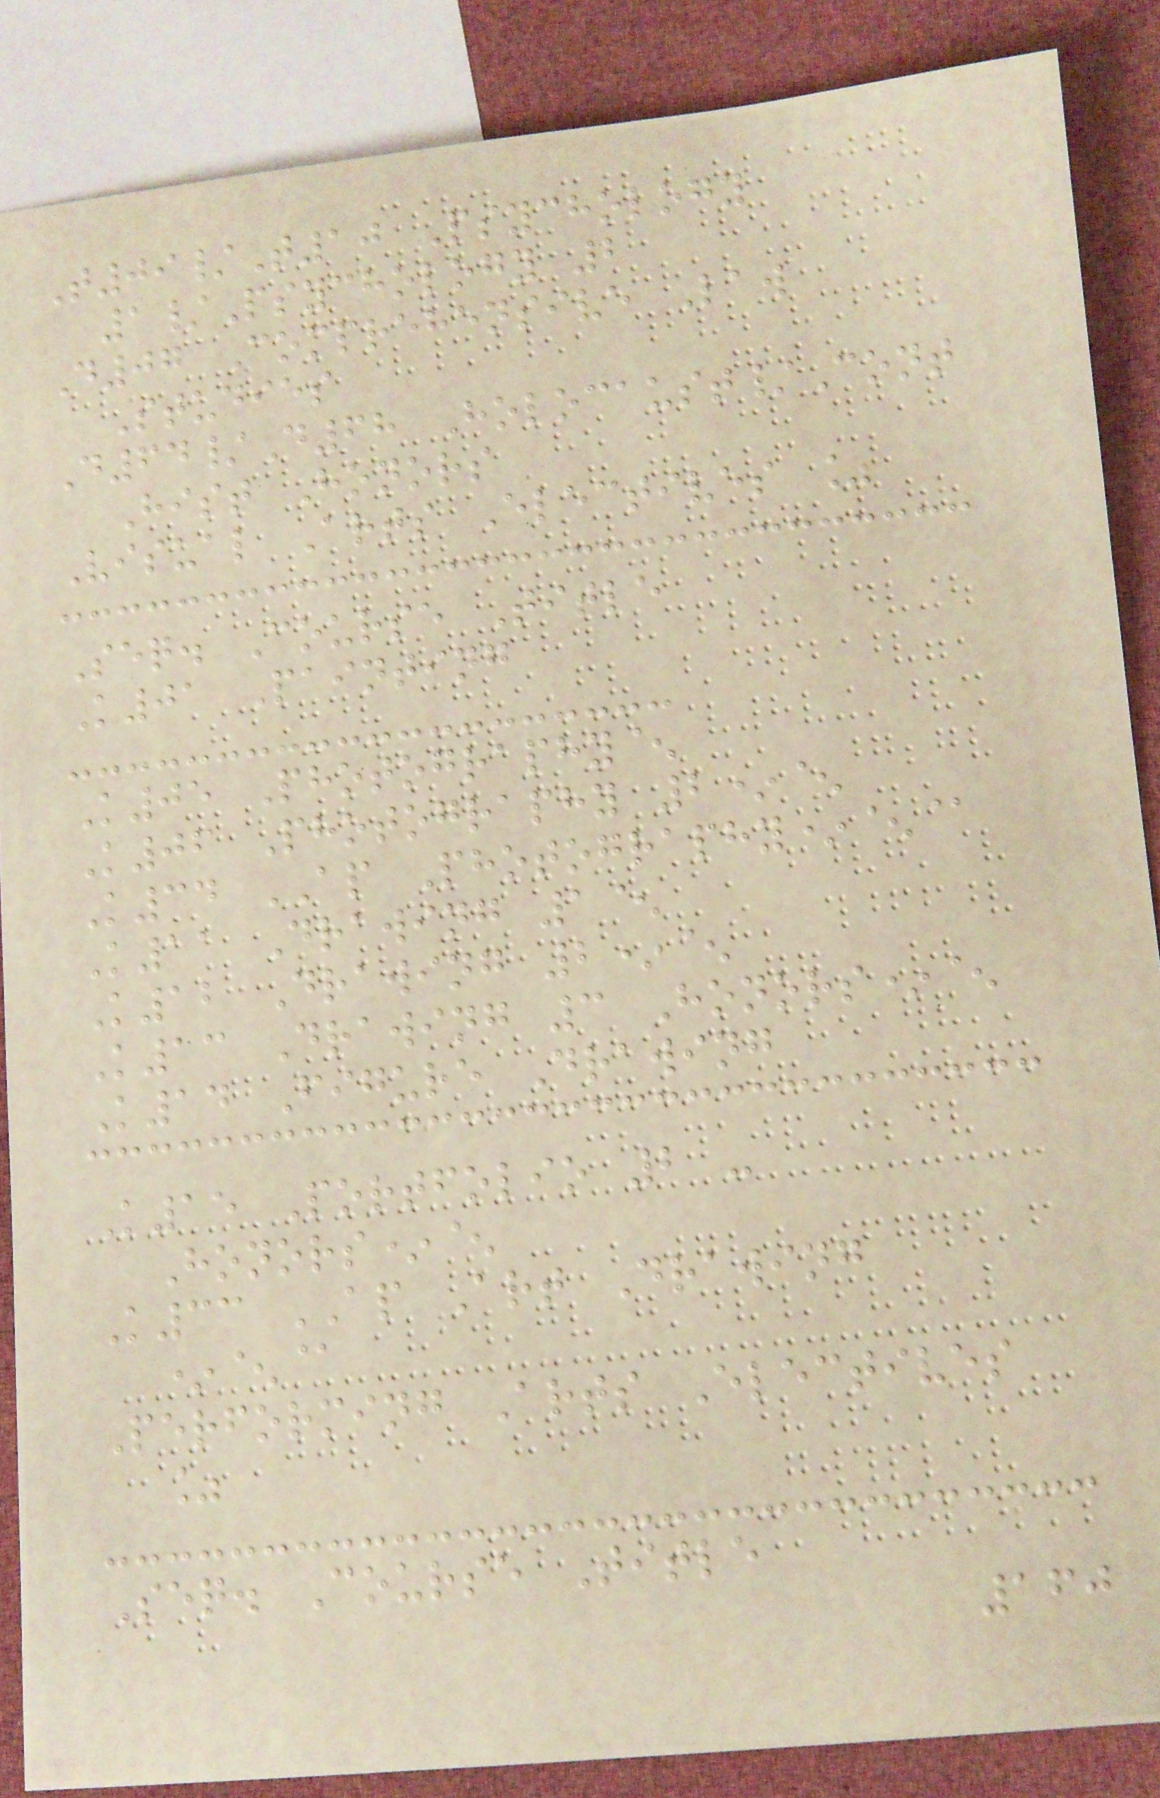T09/T10 Psychology
1/Psychology 2
D07 Comprehensive Law
Studies
D64/D68 Holocaust/Cont
Hist Honors
Visual Arts Electives %
Seq. Course Title
K01 Painting
K05 Photography^
K06 Photography 2*^
K34 AP Photography*^@
K11 Drawing 1^
K12 Drawing 2*^
K13 Drawing 3 Honors*^
K14 Figure Drawing
K15 Portfolio 2 -
Honors*^
K33 AP Art Drawing
*^@
Performing Arts Electives
%
Seq. Course Title
160
